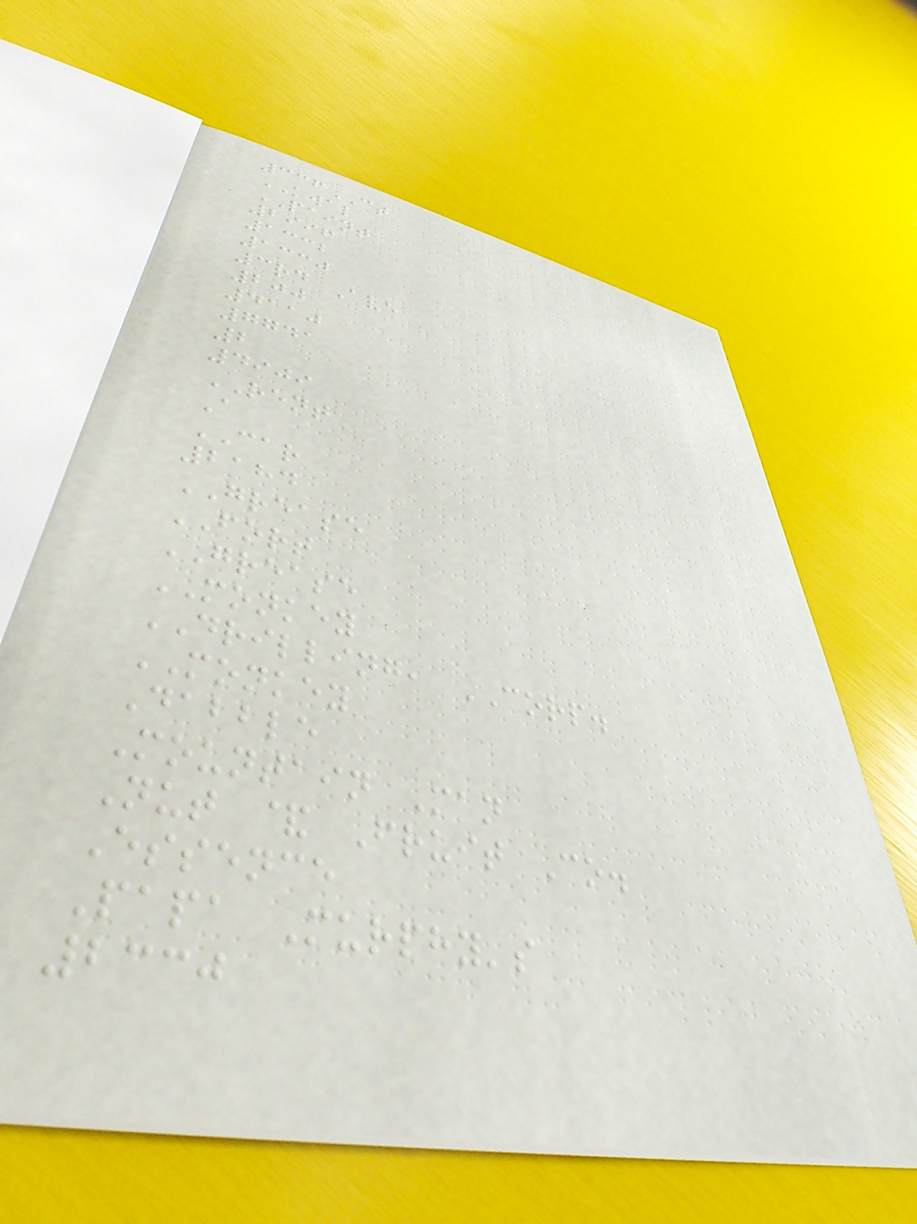336CT
KWAL
PAINT
2996
1332
1330
3rd Ave
200
4110
7741
2
4909
RENT
A
CAR
2184
GREASE
FORT
GREASE
MONKEY
DRILLING, CORP.
MONKEY
Dabble
Mountain Man
Nut & Fruit Co.
Essence
Papa Murphy's
2330
